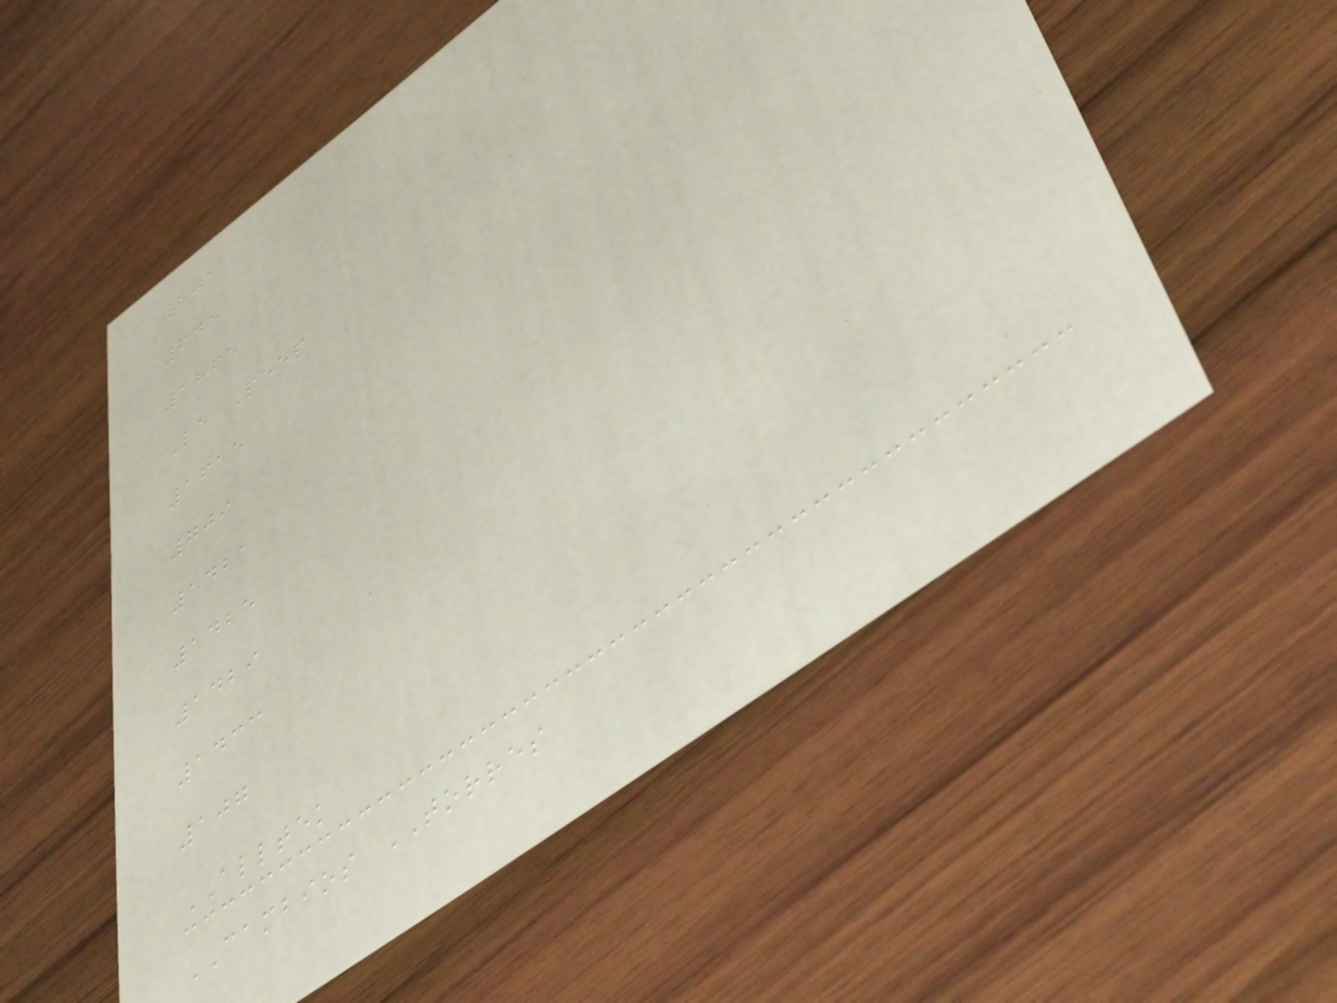801
645
1865
Le Peep
1615
709
1421
1425
1429
1433
107
ALLTEK
CAMBIOS TORRES
